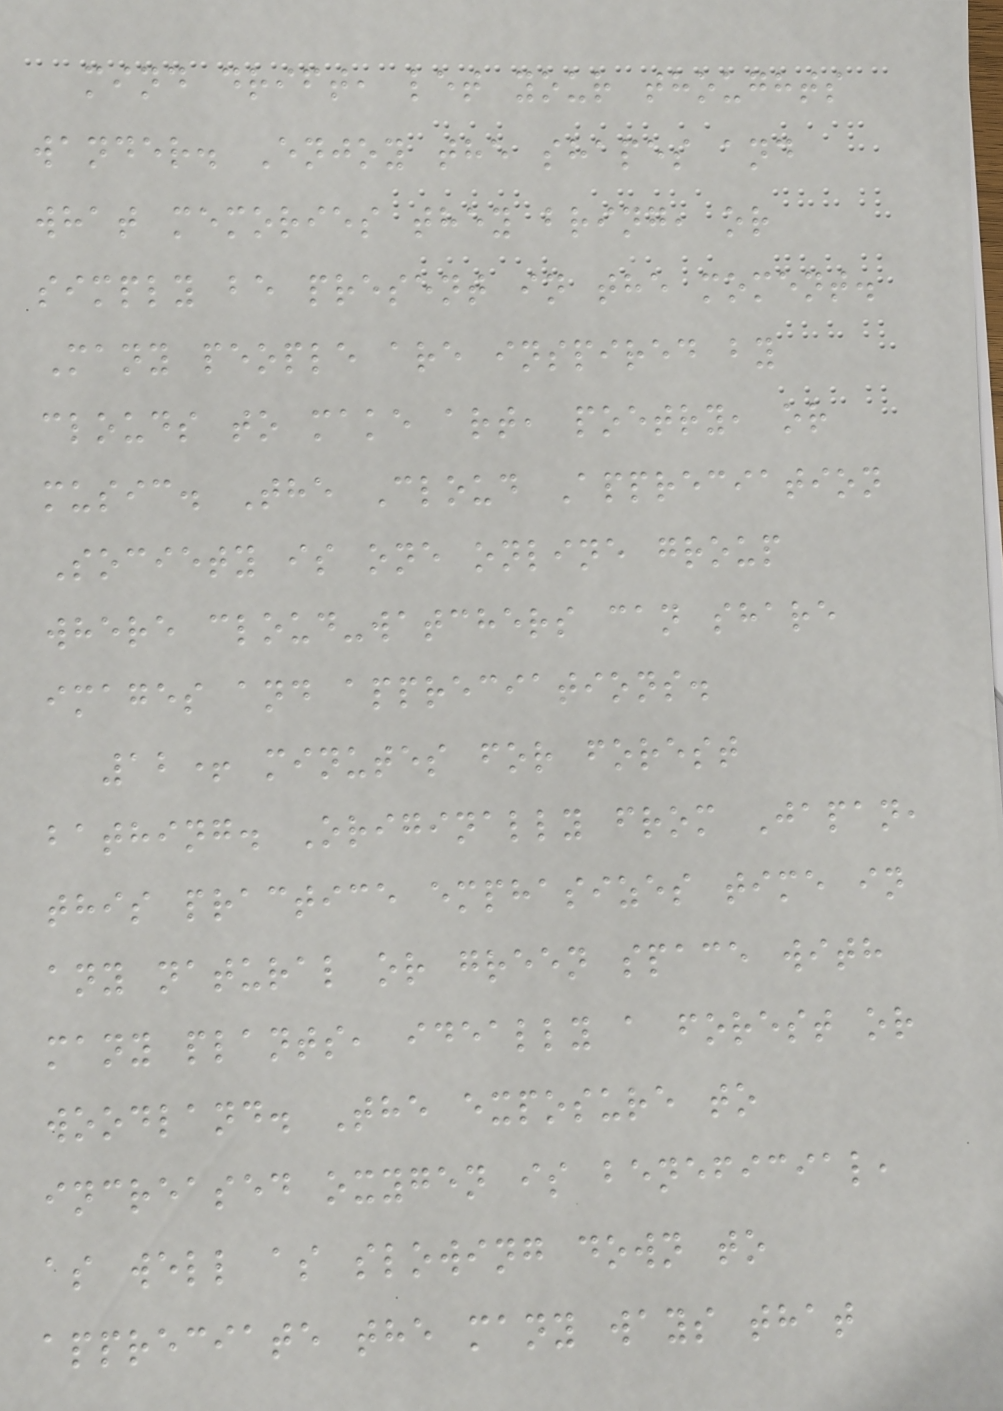mind drift, let your thoughts
wander. Enjoy the shapes and
what memories they bring, or
simply be present in the moment.
Many people are inspired by
clouds to make art, poetry, or
music. The Cloud Appreciation
Society is one online group
where cloud-watchers can share
images and appreciations.
12+ minutes for forest
bathing. Originally from Japan,
this practice emphasizes time in
any natural or green space with
many plants, ideally a forest or
woodland. The exposure to
increased oxygen is beneficial,
as well as slowing down to
appreciate the many ways that
